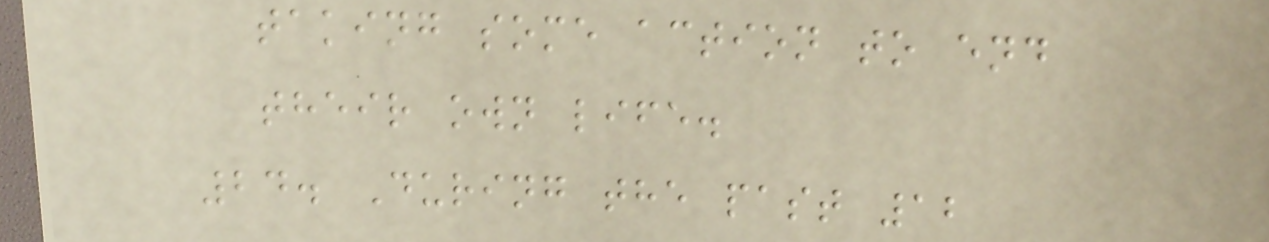taking some action to end
their own life.
24. During the past 12
